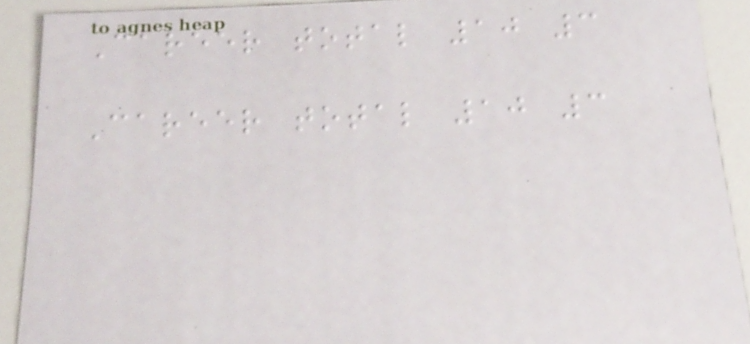Career total 10 3
Career total 10 3
